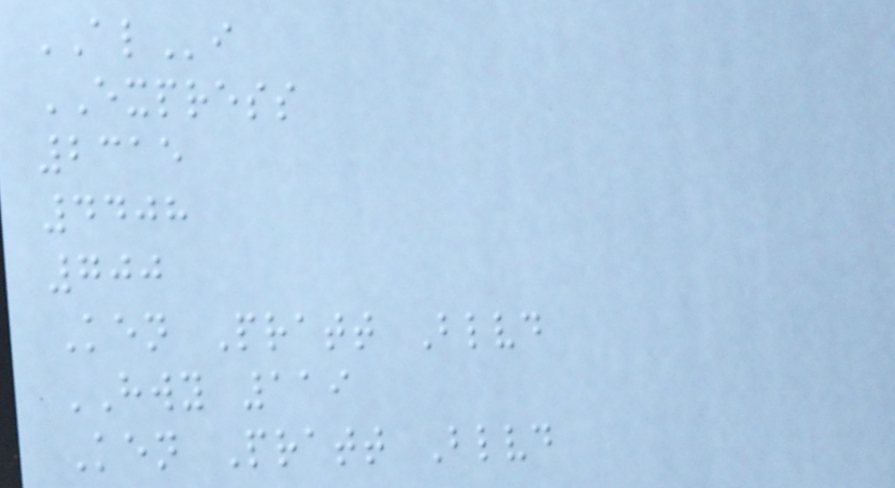ALi
EXPRESS
2315
4408
700
Ken Pratt Blvd
HWY 119
Ken Pratt Blvd
